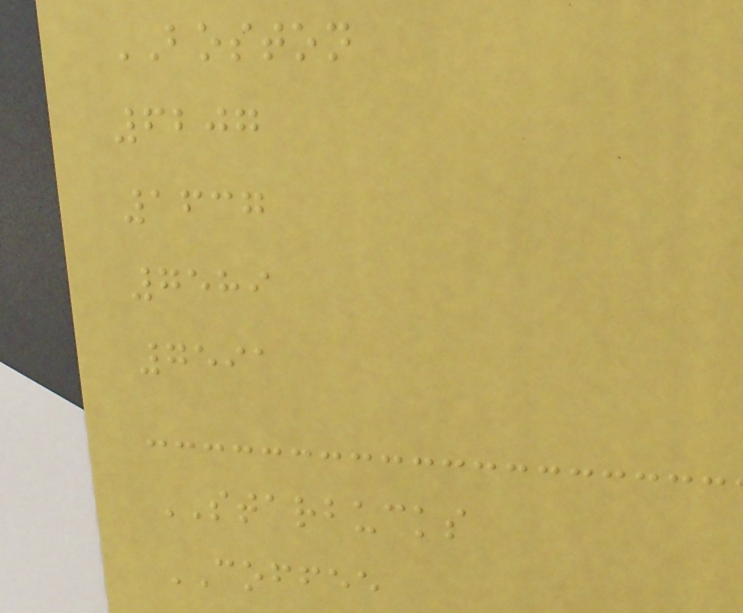BOSTON
6207
1637
7589
7591
STARBUCKS
COFFEE
